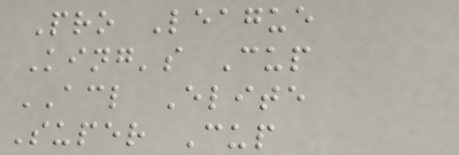Pro League
King's Cup
ACL Elite
Super Cup
